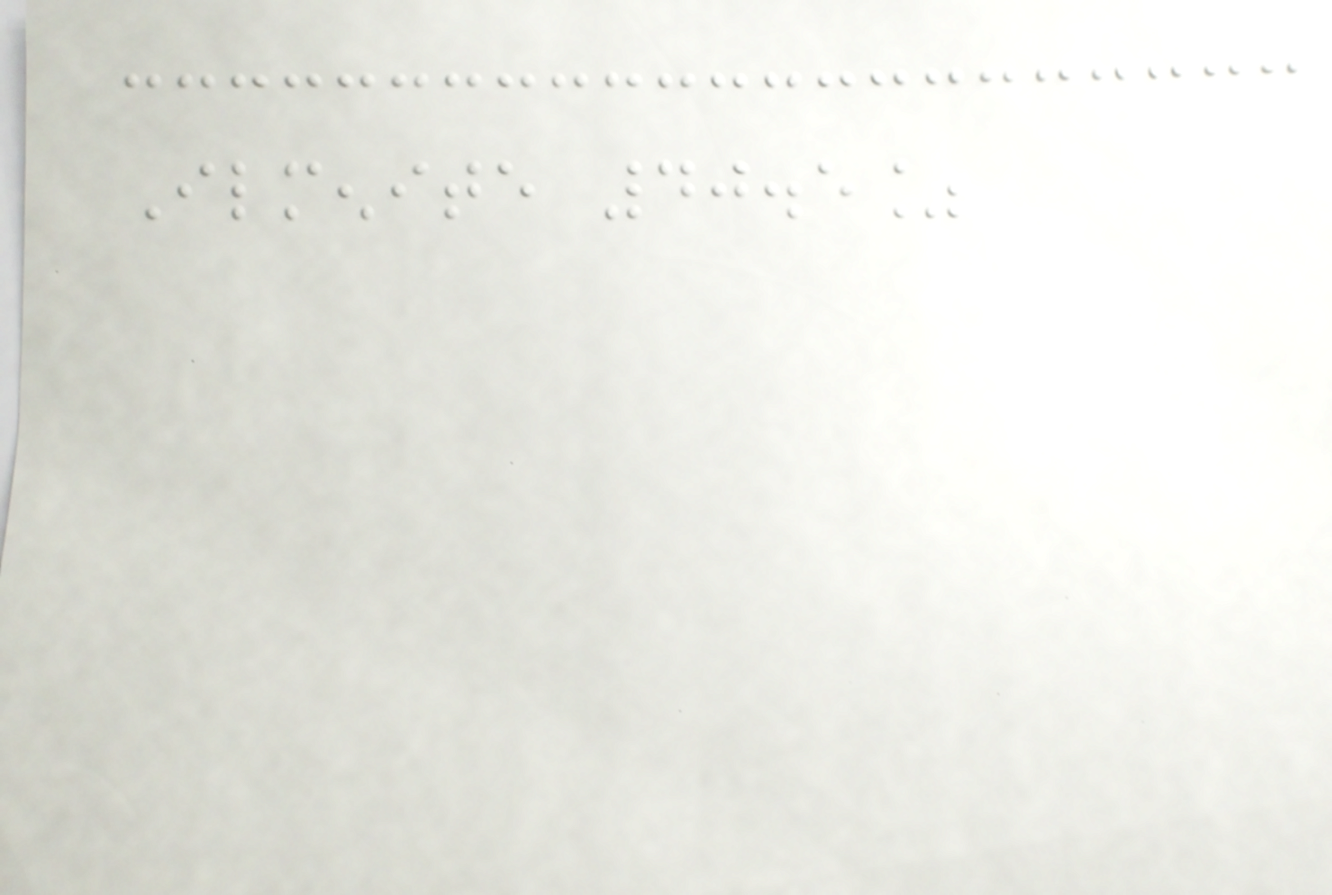Ilmenite 40.5%
